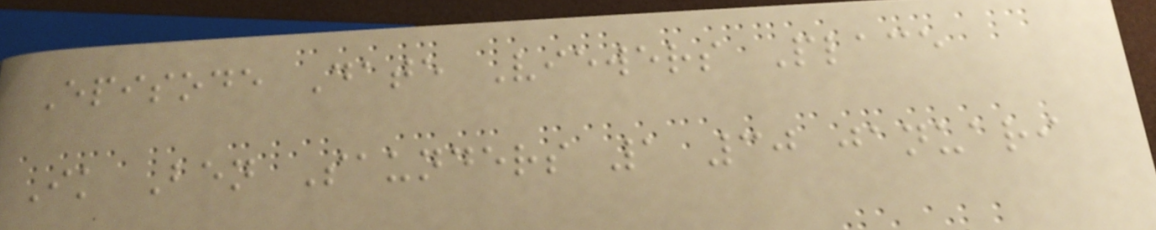Episode Date Viewers Place
Ik Ben Saunders 1 30 januari
